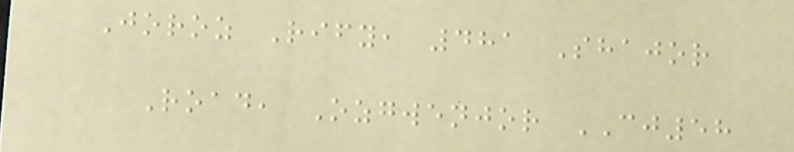Joroz Rify, 481 Shajor
Road, Ozgwenjor CJ58
